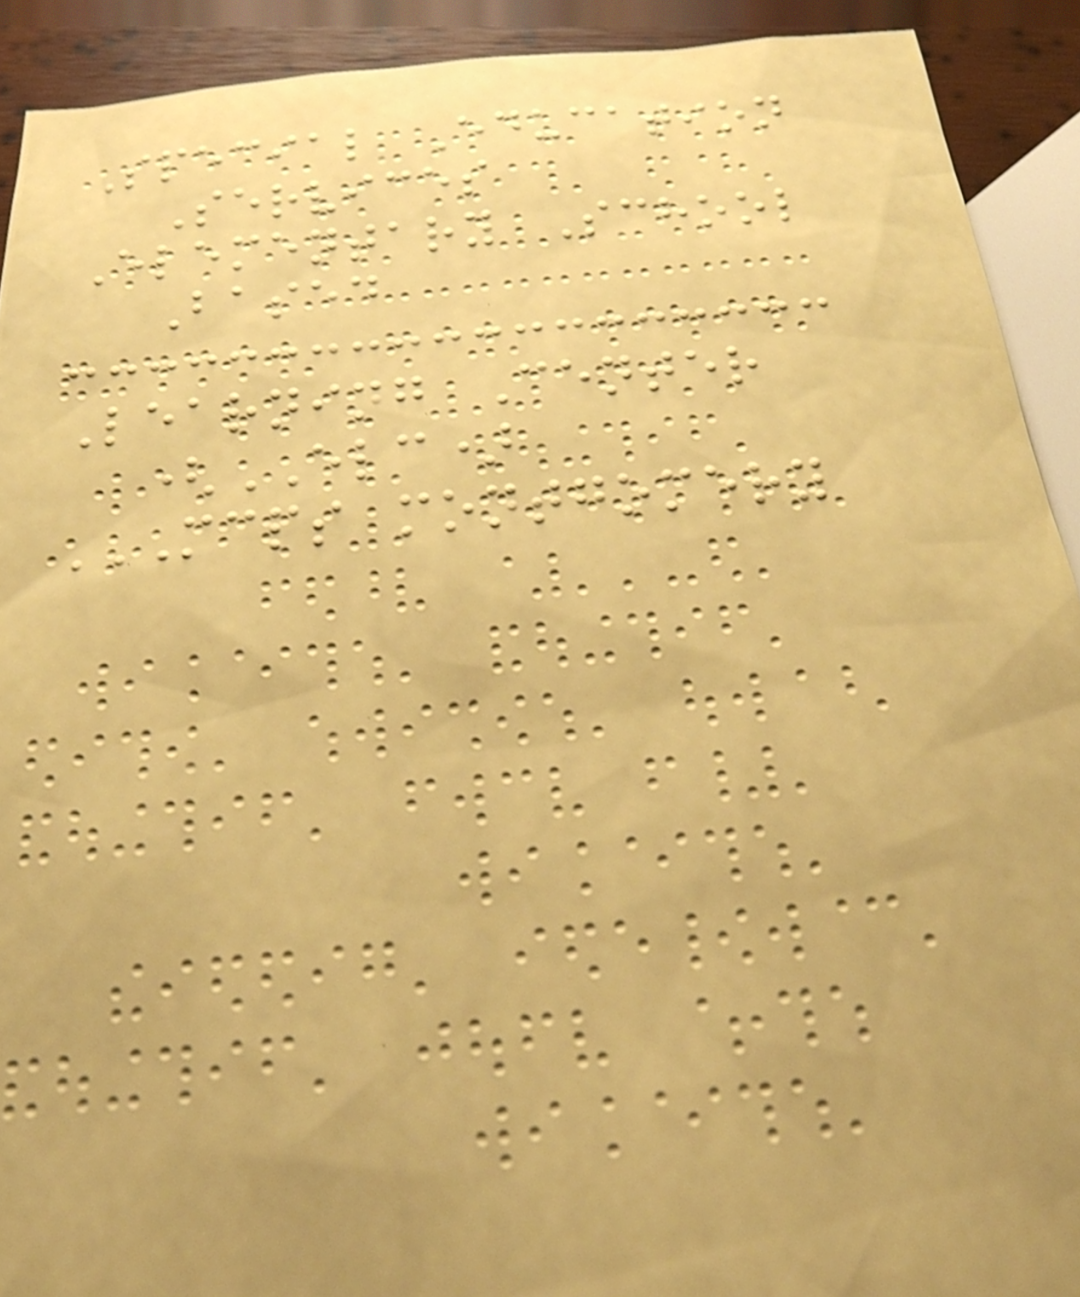Special Education
Services
Elementary School
Based
Learning Center
(ELC)
MCPS MONTGOMERY
